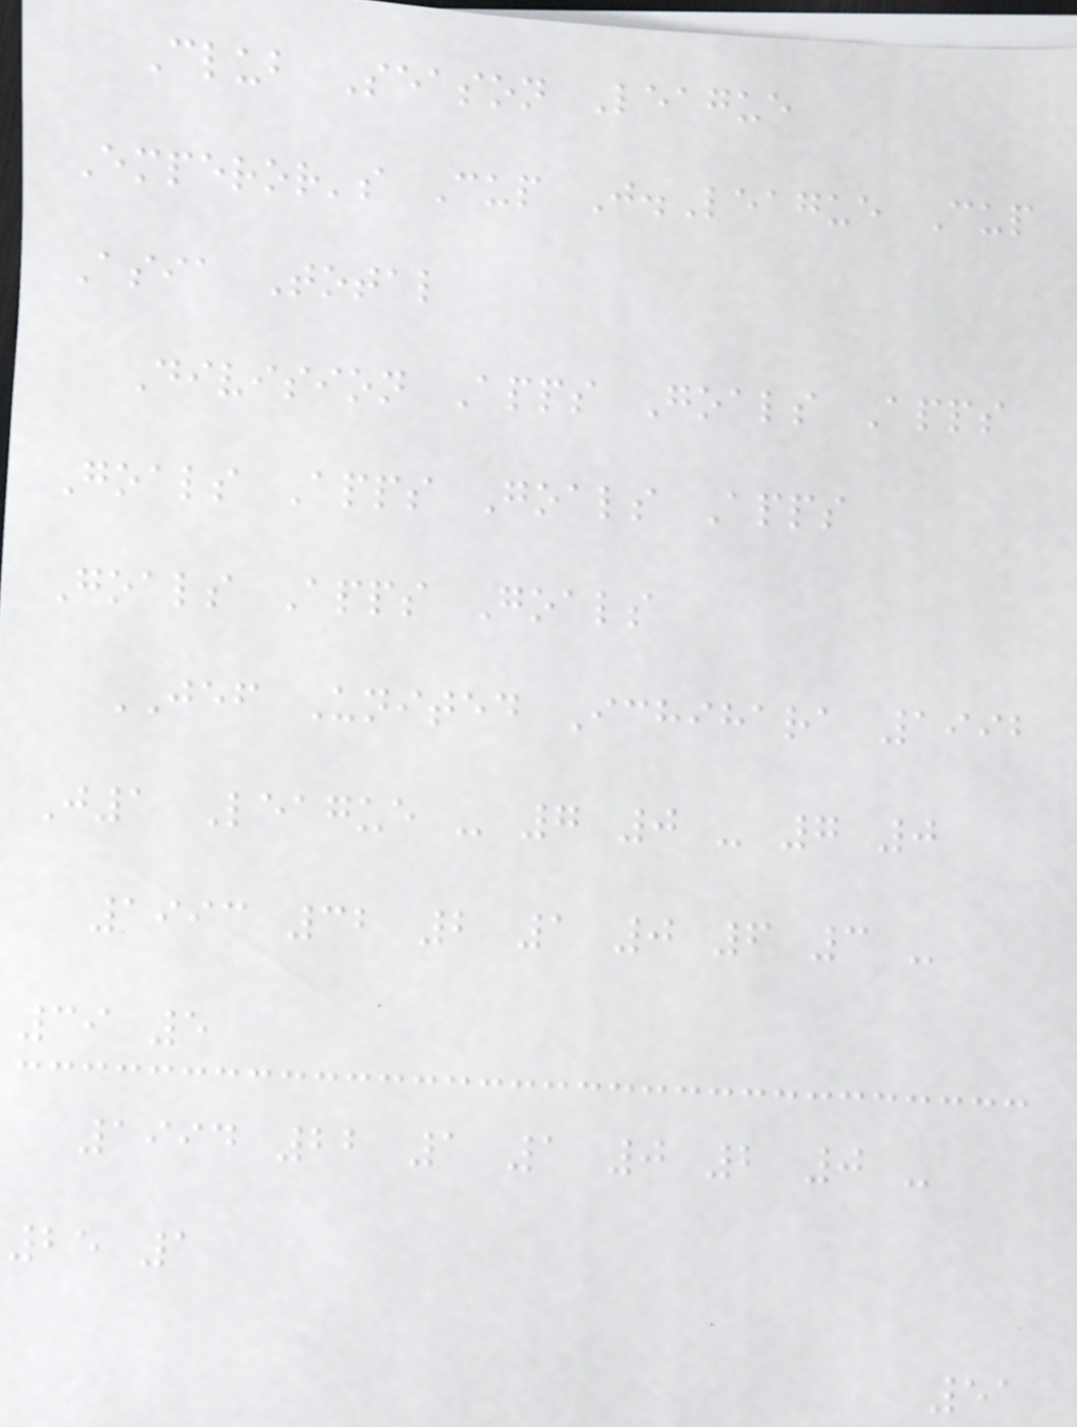Club Season League
Emperor's Cup J.League Cup
Asia Total
Division Apps Goals Apps
Goals Apps Goals Apps
Goals Apps Goals
JEF United Ichihara 1992
J1 League - 7 0 - 7 0
1993 32 2 1 0 6 3 -
39 5
1994 22 1 1 0 2 0 -
25 1
51
